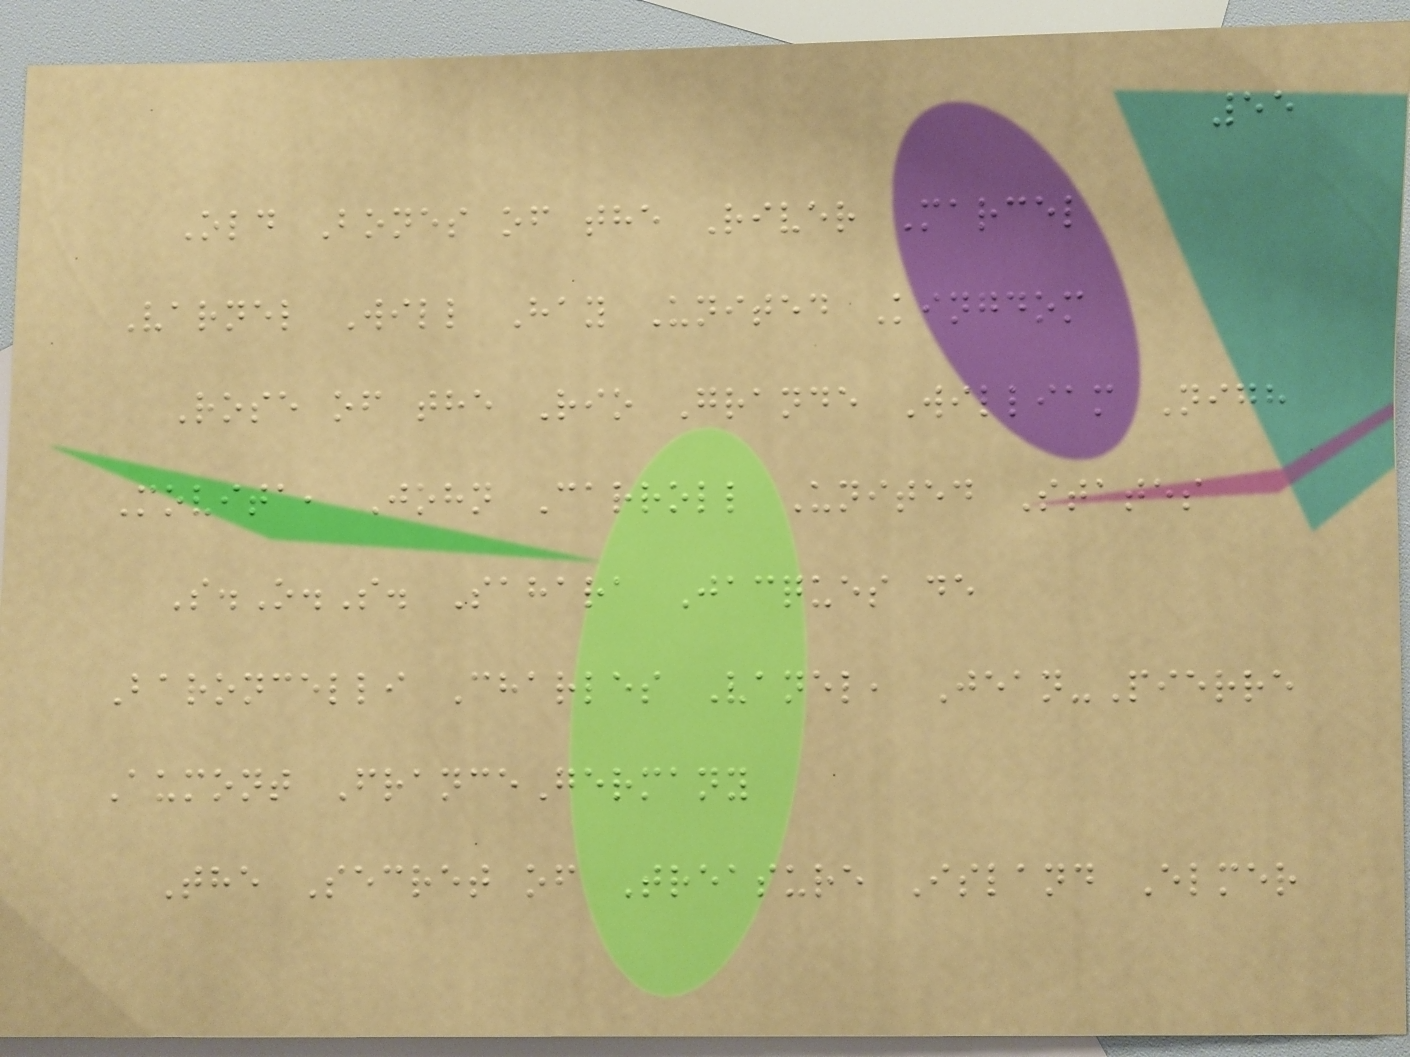55
Old Bones of the River Marcel
Varnel Will Hay United Kingdom
Rose of the Rio Grande William Nigh
Movita, John Carroll United States
S.O.S. Sahara Jacques de
Baroncelli Charles Vanel, Jean-Pierre
Aumont FranceGermany
The Secret of Treasure Island Elmer
